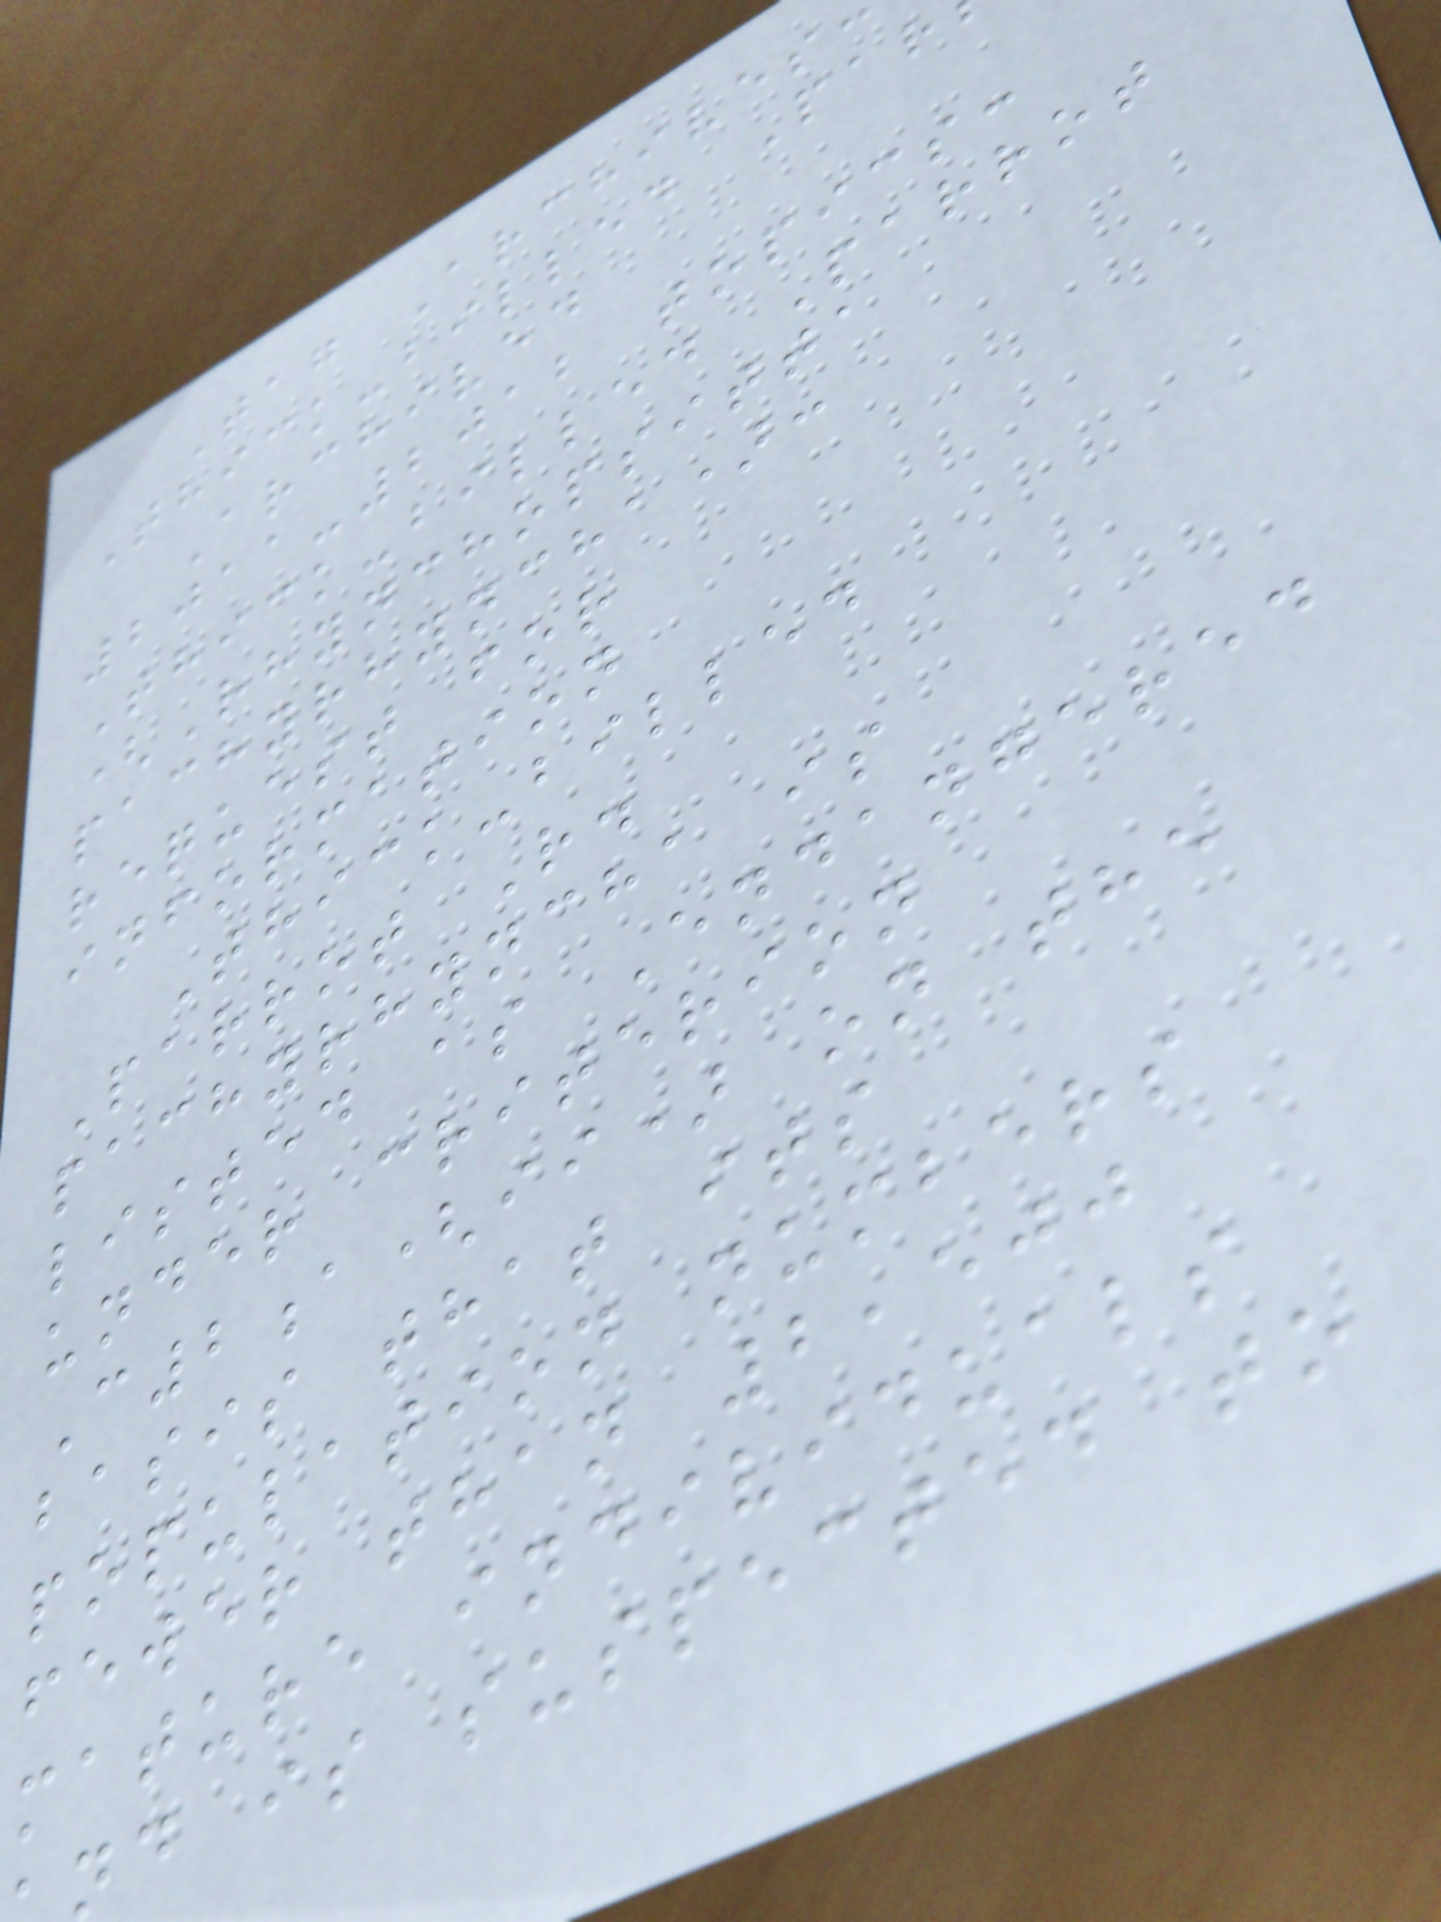Tag Archives
Thick-billed Par
Archived
2011-2012 topics:
Thick-billed Parrot
(Rhynchopsitta
pachyrhyncha):
request for
information
Thick-billed
Parrot R.
pachyrhyncha is
listed as Endangered
under criterion
C2a(ii) on the
basis that its
population numbers
fewer than 2,500
mature individuals
nd is suspected to
